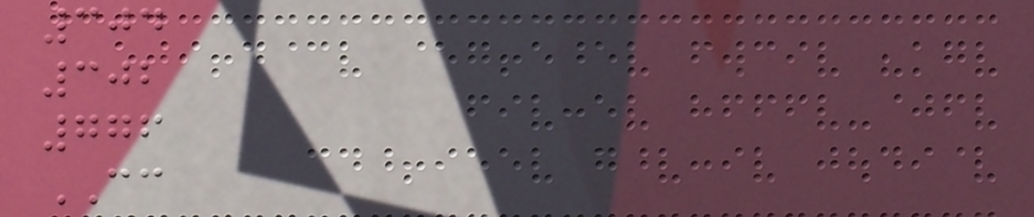304
302
776
CC
